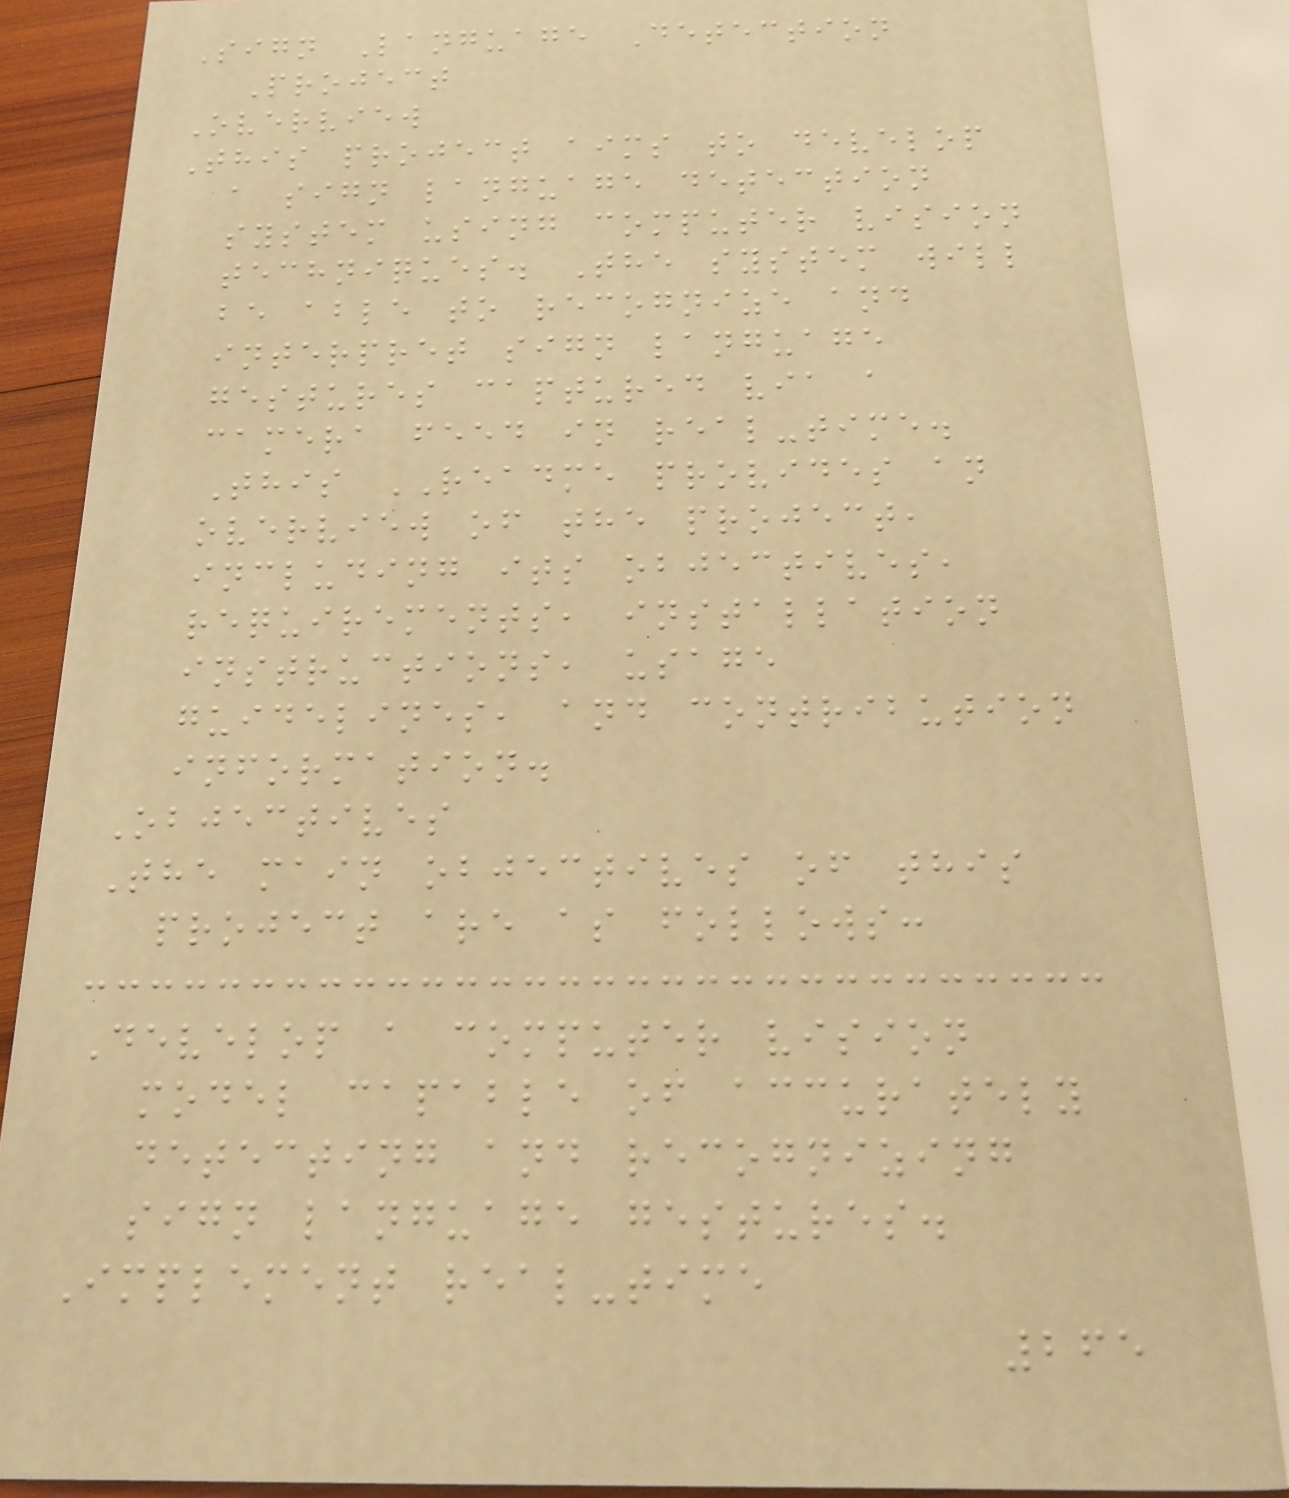Sign Language Detection
Project
Overview
This project aims to develop
a sign language detection
system using computer vision
techniques. The system will
be able to recognize and
interpret sign language
gestures captured via a
camera feed in real-time.
This README provides an
overview of the project,
including its objectives,
requirements, installation
instructions, usage
guidelines, and contribution
information.
Objectives
The main objectives of this
project are as follows:
Develop a computer vision
model capable of accurately
detecting and recognizing
sign language gestures.
Implement real-time
265
